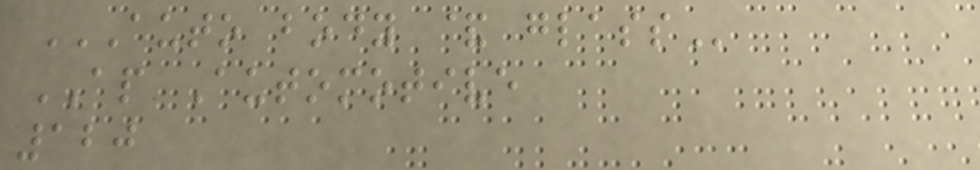AUTO BODY & GLASS
AP Automotive
120
